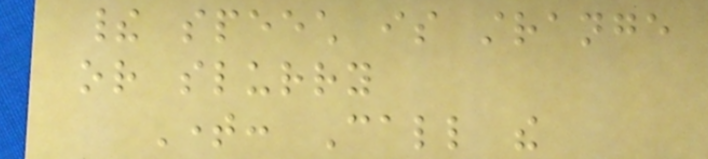their speech is strange
or slurry
Time: Call the
